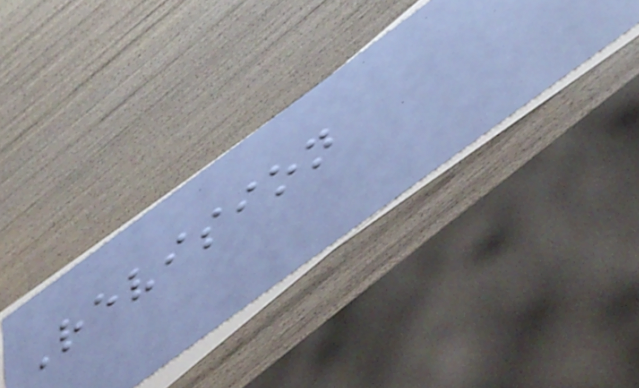Revision
